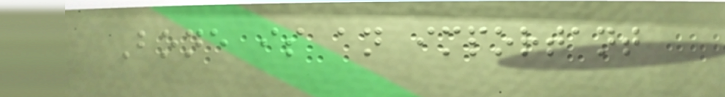Bone is an important
